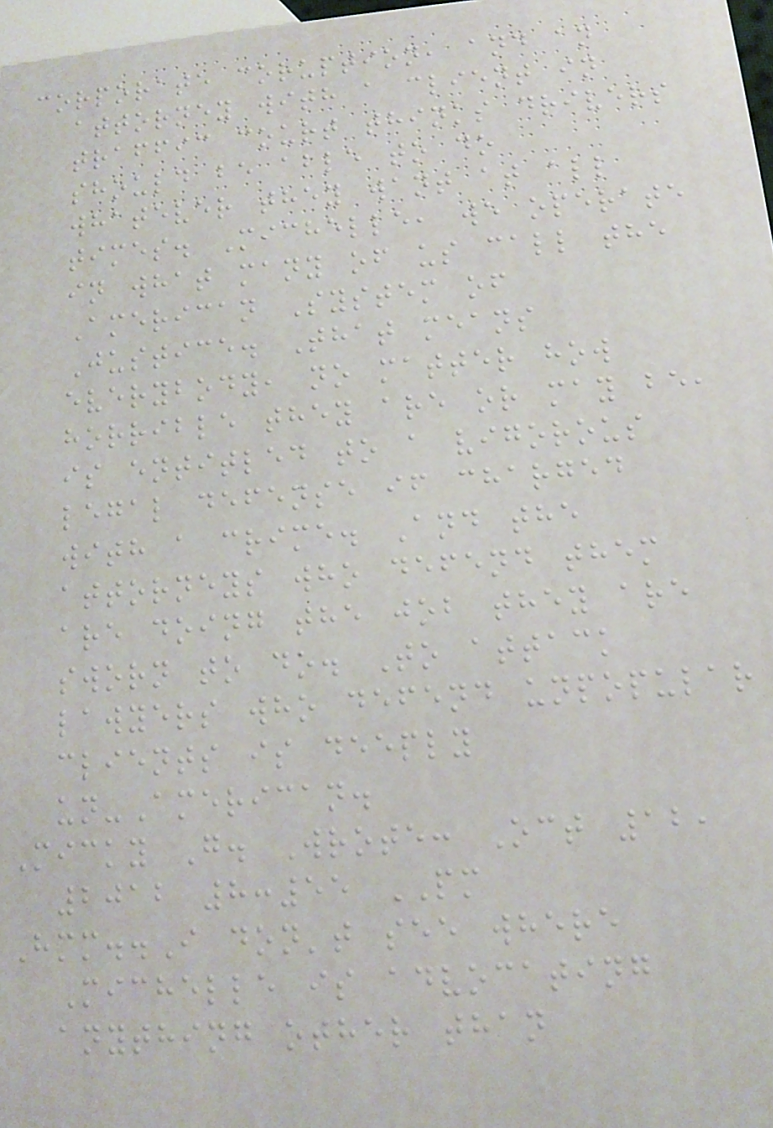corporate coruption, and an
attorney with a client in
traffic court thinks drivers
should be able to do
whatever they want at all
times. Michelle, we operate
in what many of us call the
American System of
Justice. That means
everybody, no matter how
horrible they are or may be,
is entitled to a vigorous
legal defense if charged
with a crime. And the
attorneys who defend them
are doing the job they are
sworn to do. To attack
lawyers who defend unpopular
clients is deeply
un-American.
Micky G. Wrote: Oct 12,
2012 8:55 PM
Hmm..I don't see where
Michelle is advocating
anything other than
